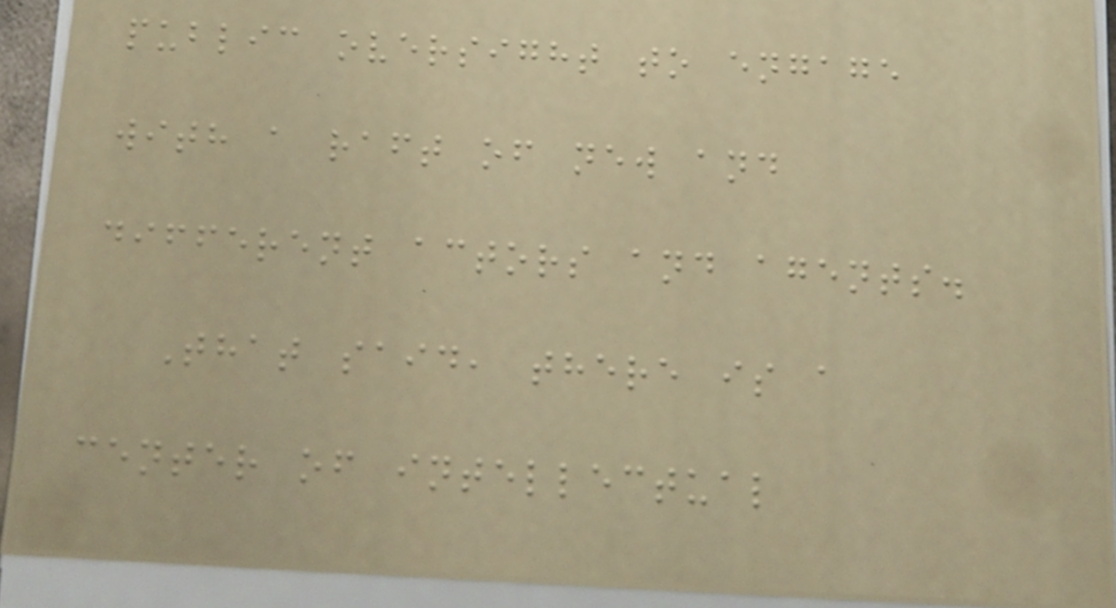public oversight to engage
with a raft of new and
different actors and agents.
That said, there is a
center of intellectual
